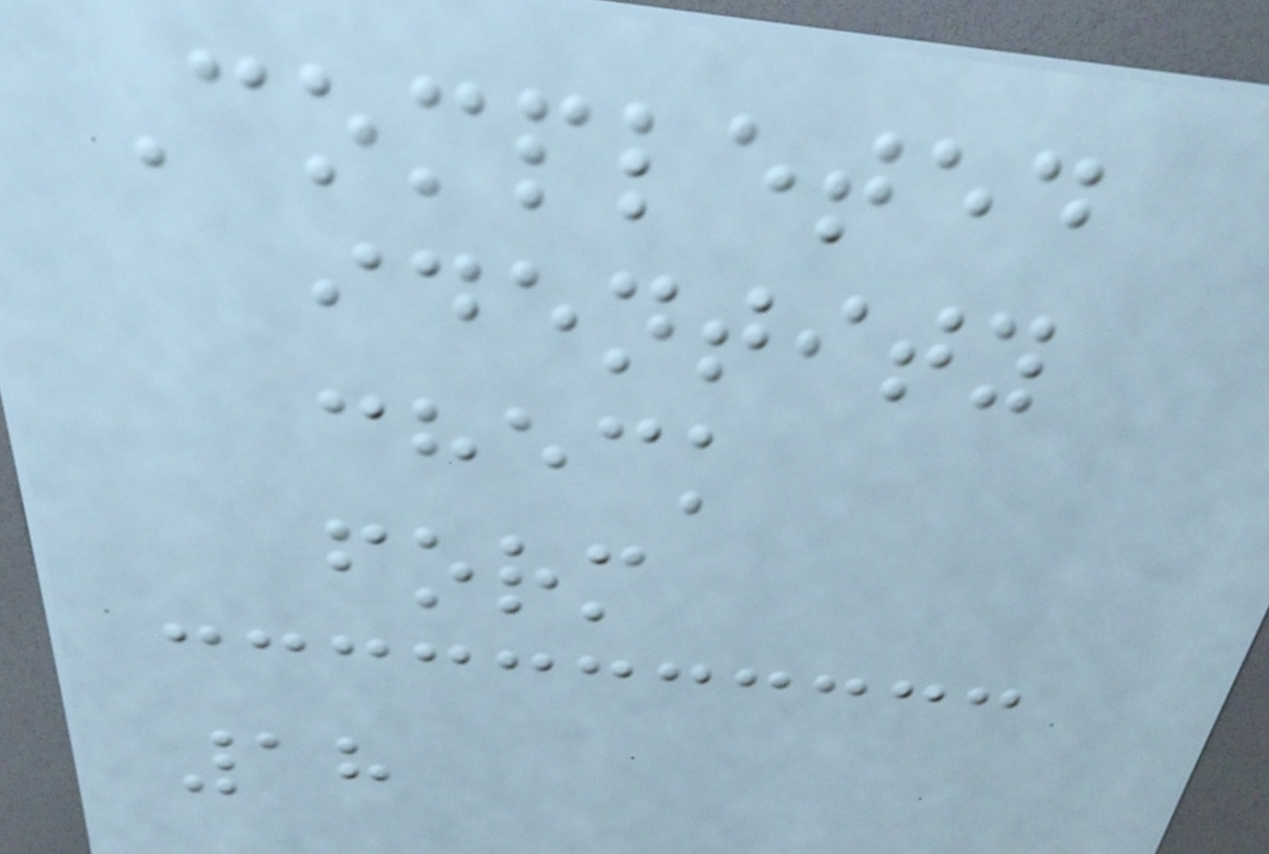Completed
identity
check
form
18
